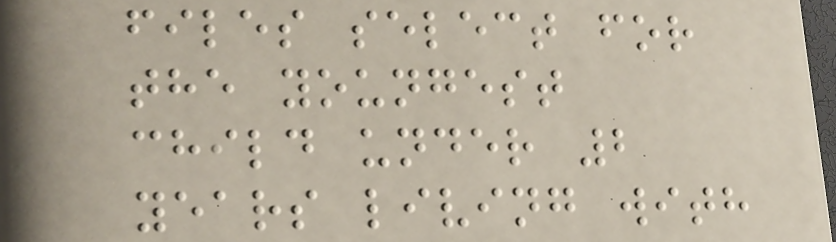files select for
the youngest
child under 2
years living with
